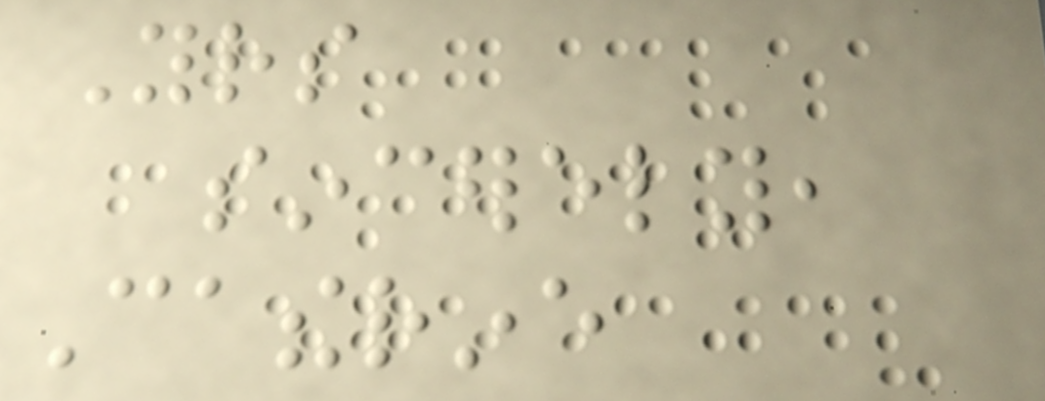Yours
sincerely,
Catherine
